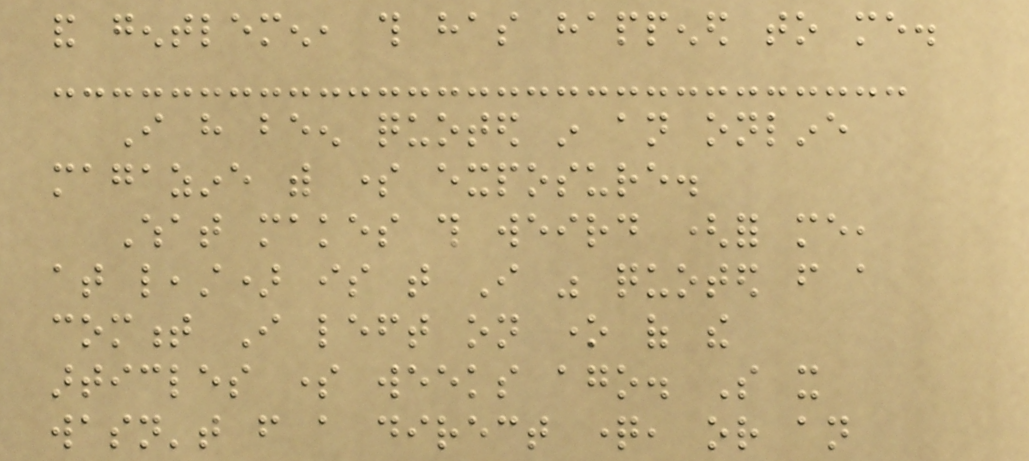and gentlemen, this has happened to me.
I have been quoted in an online
magazine with some exposure.
What makes this weird (for me,
at least) is that I was quoted from a
comment I left on one of the
articles some weeks ago. So it
wasn't from a direct question, or an
